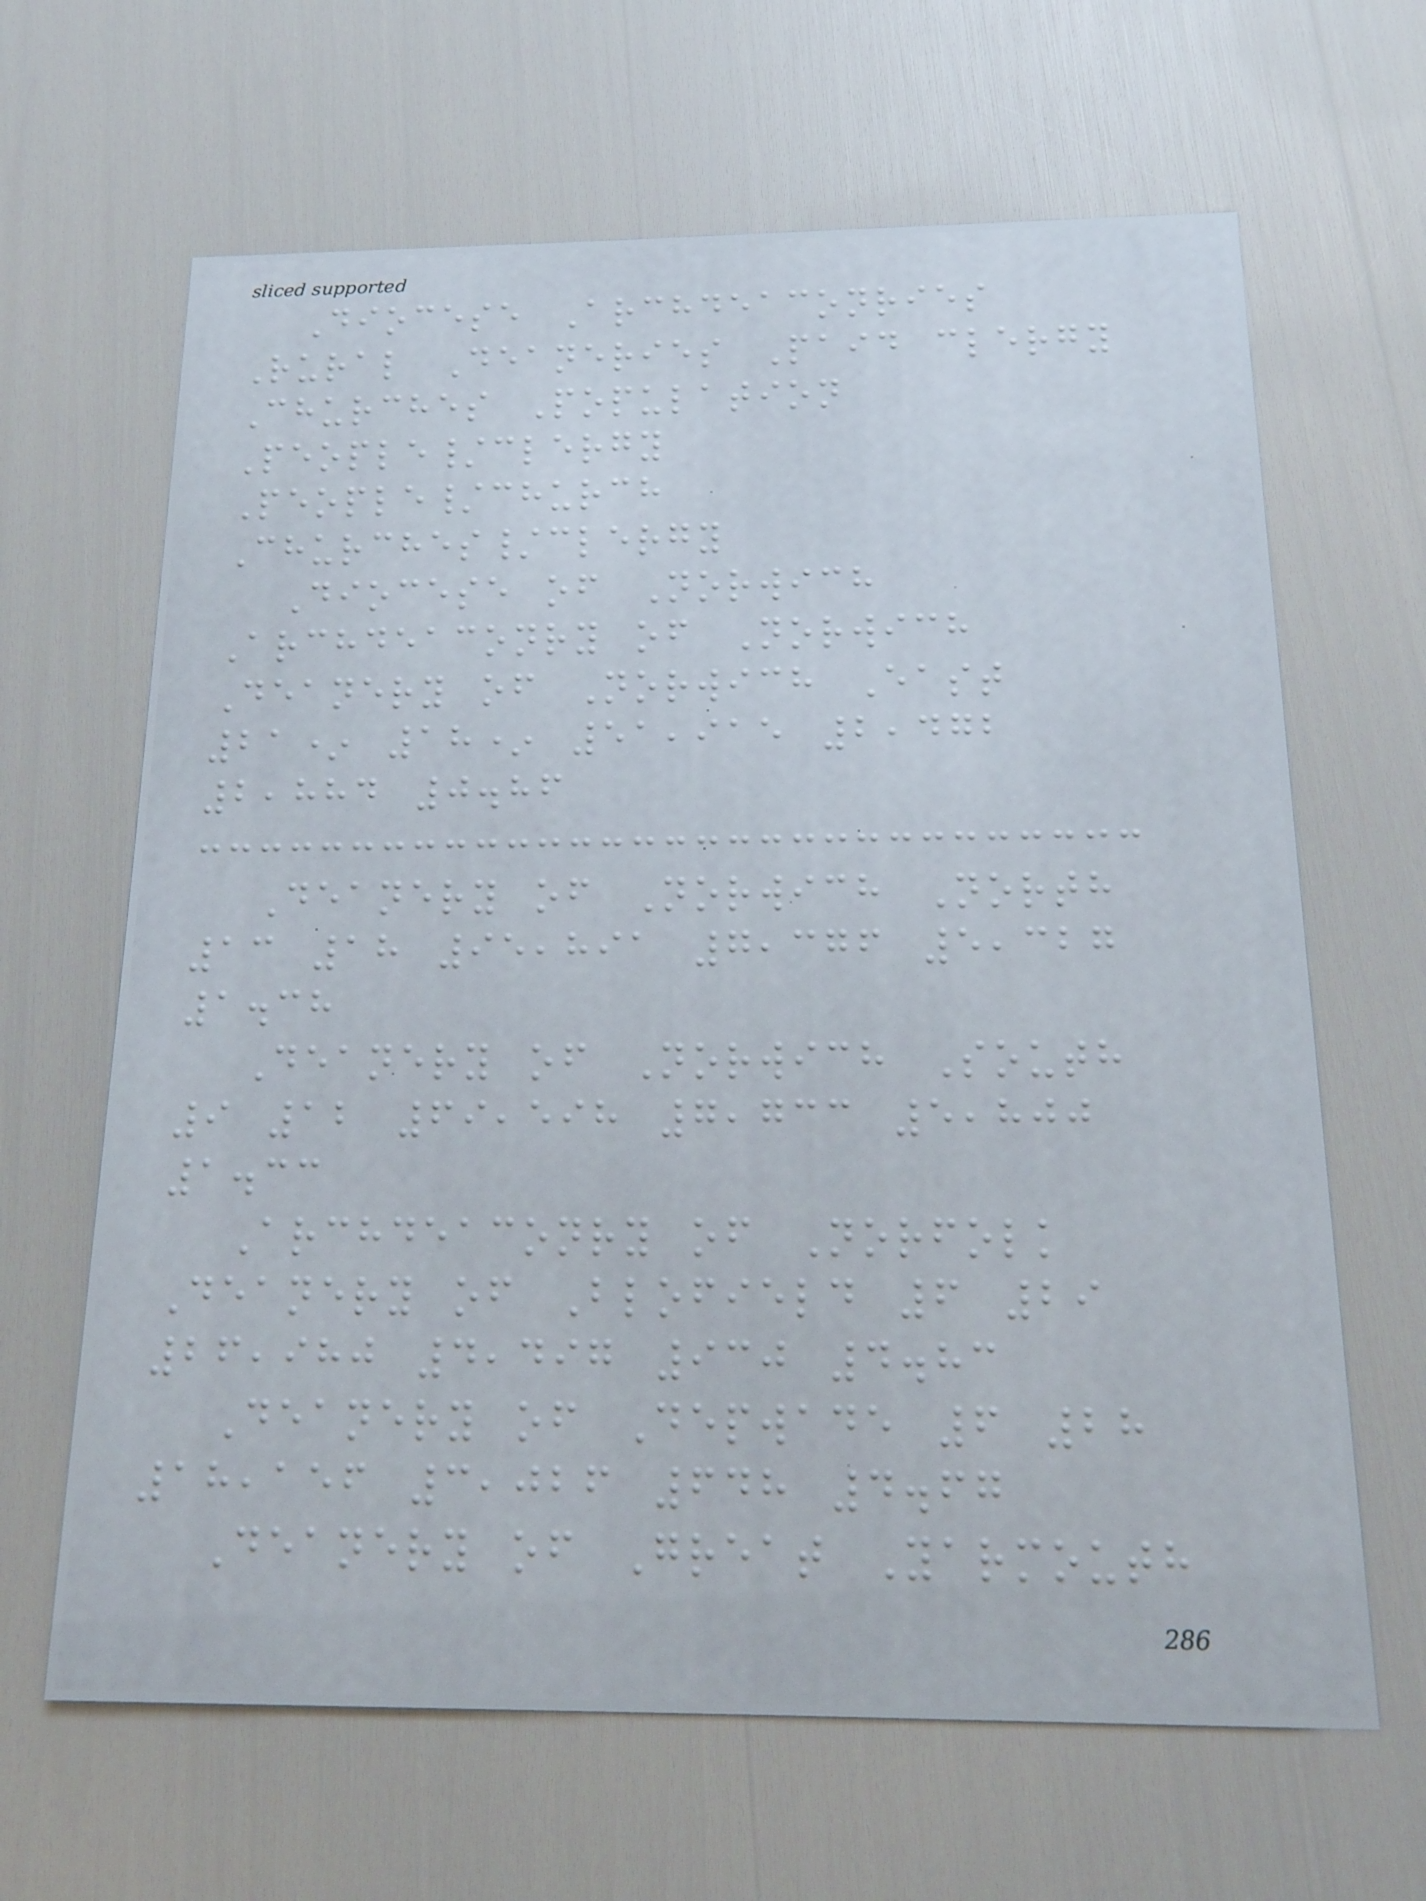Diocese Archdeaconries
Rural Deaneries Paid clergy
Churches Population
People/clergy
People/church
Churches/clergy
Diocese of Norwich
Archdeaconry of Norwich
Deanery of Norwich East
21* 18* 51,915 2,472
2,884 0.86
Deanery of Norwich North
13 18 95,891 7,376 5,327
1.38
Deanery of Norwich South
9 12 69,598 7,733 5,800
1.33
Archdeaconry of Norfolk
Deanery of Blofield 6 29
26,980 4,497 930 4.83
Deanery of Depwade 6 28
18,156 3,026 648 4.67
Deanery of Great Yarmouth
